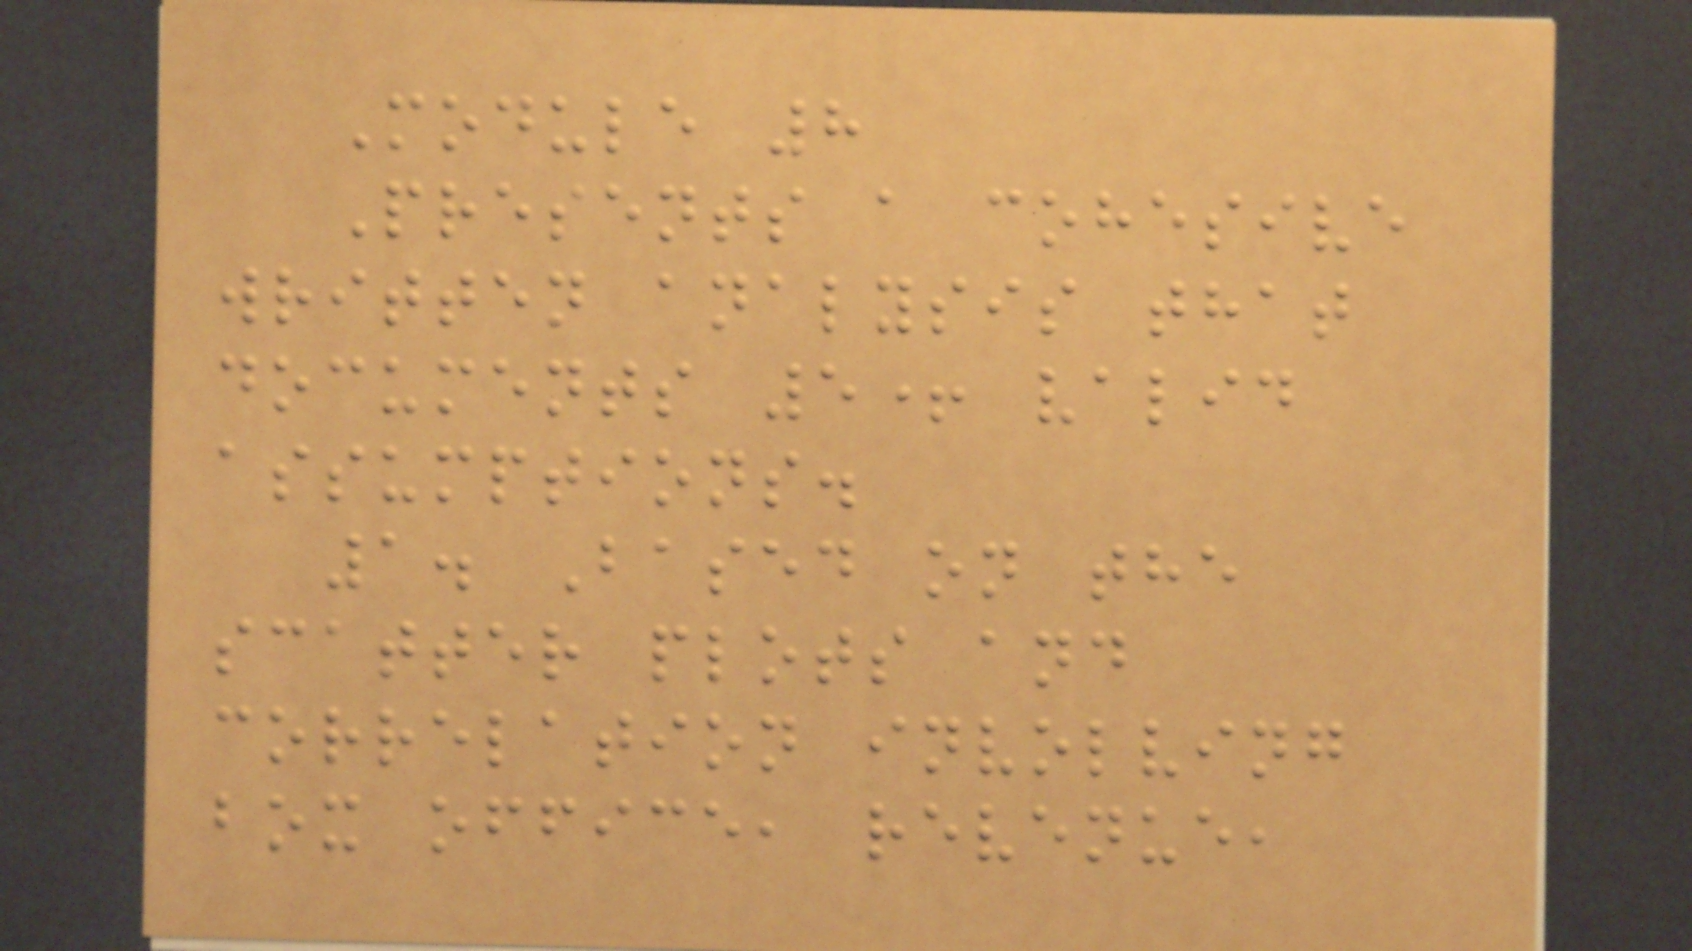Module 8
Presents a cohesive
written analysis that
documents 5+ valid
assumptions.
1. Based on the
scatter plots and
correlation involving
box office, revenue,
